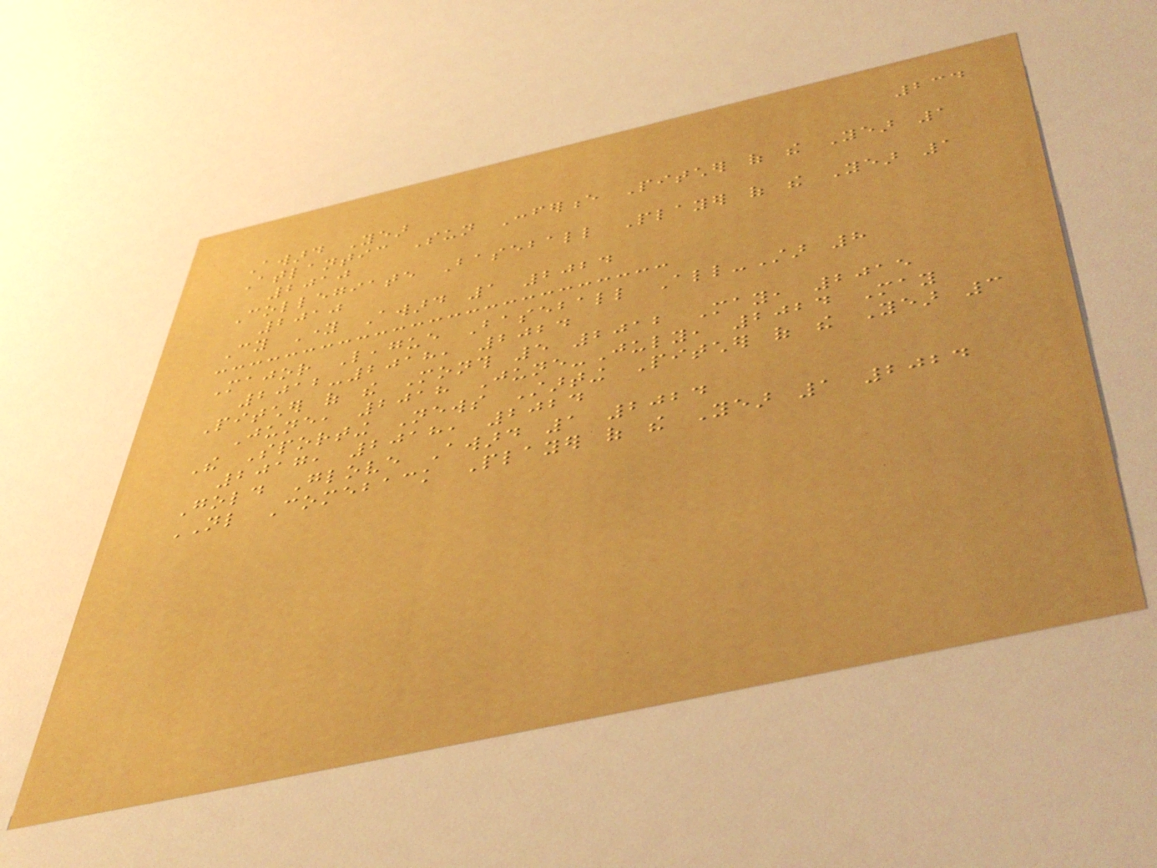234
Award Year
Atlantic Sun Conference Pitcher of the Year 1
2010
Collegiate Baseball Player of the Year 1
2010
Cy Young Award 1 2024
Major League Baseball All-Star 8
2012-2018, 2024
Pitcher of the Month 5 2012 May, 2015
June, 2018 June-July, 2024 May
The Sporting News Starting Pitcher of the Year 3
2017, 2018, 2024
Gold Glove Award 1 2024
NL Comeback Player of the Year 1 2024
